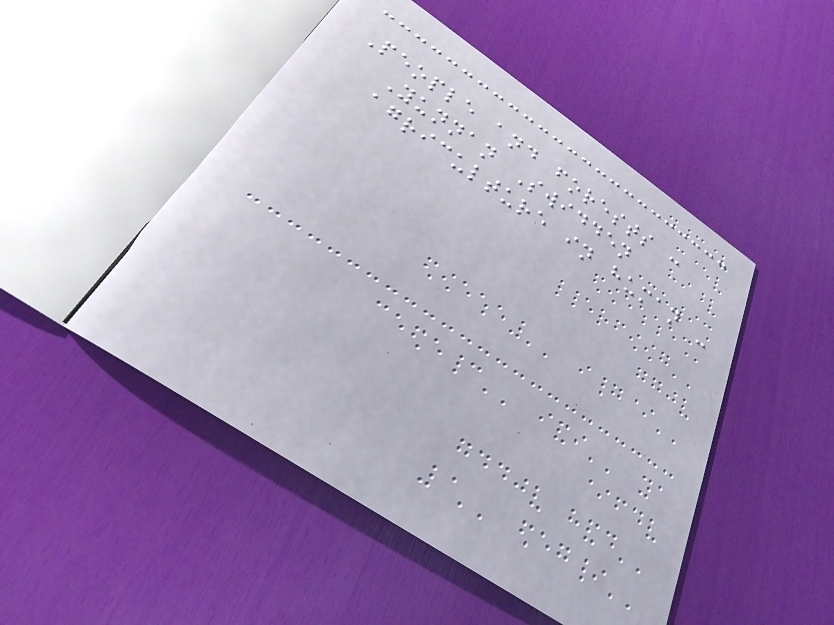People and forests :
Yunnan Swidden
agriculture in human -
